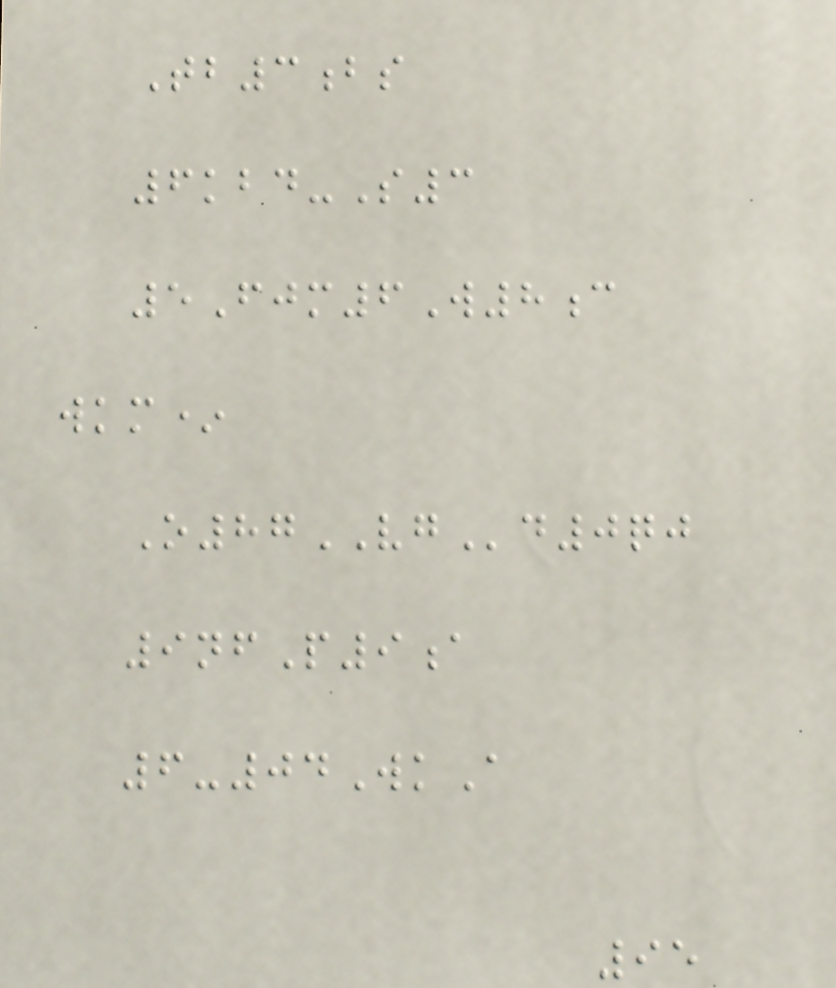Tb3bs
6kbd-S3
5Fjm6W8c
wkm*
O87VGd0qj
9nfP9a
6-04WkA
95
